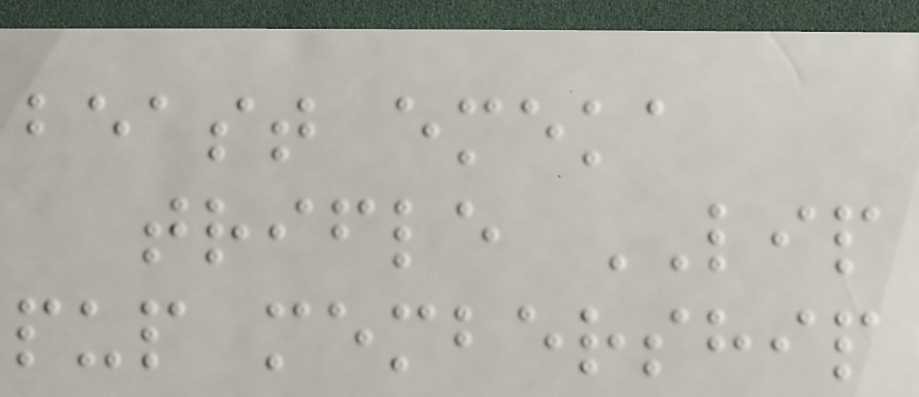beast emeka
trifle LIP
pup membership
